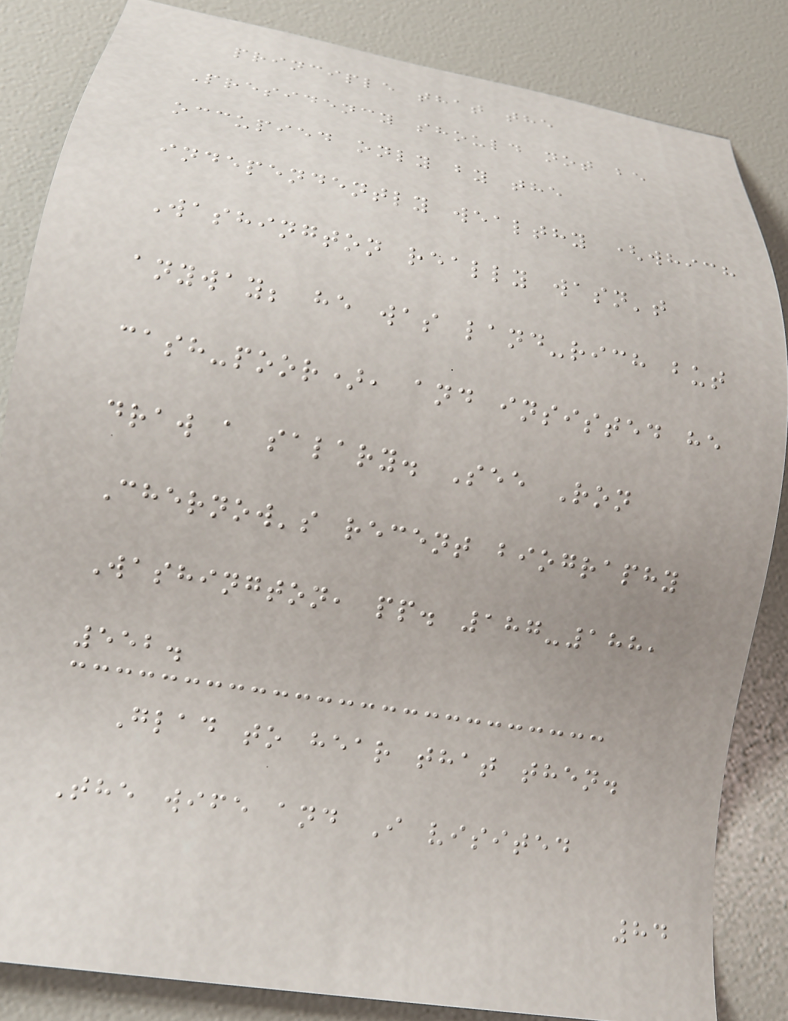principle that the
Presidency should not be
occupied only by the
independently wealthy (which
Washington really wasn't
anyway; he was land-rich but
cash-poor), and insisted he
draw a salary. See Ron
Chernow's recent biography
Washington, pp. 187-188,
552.
Glad to hear that then.
The wife and I visited
84
